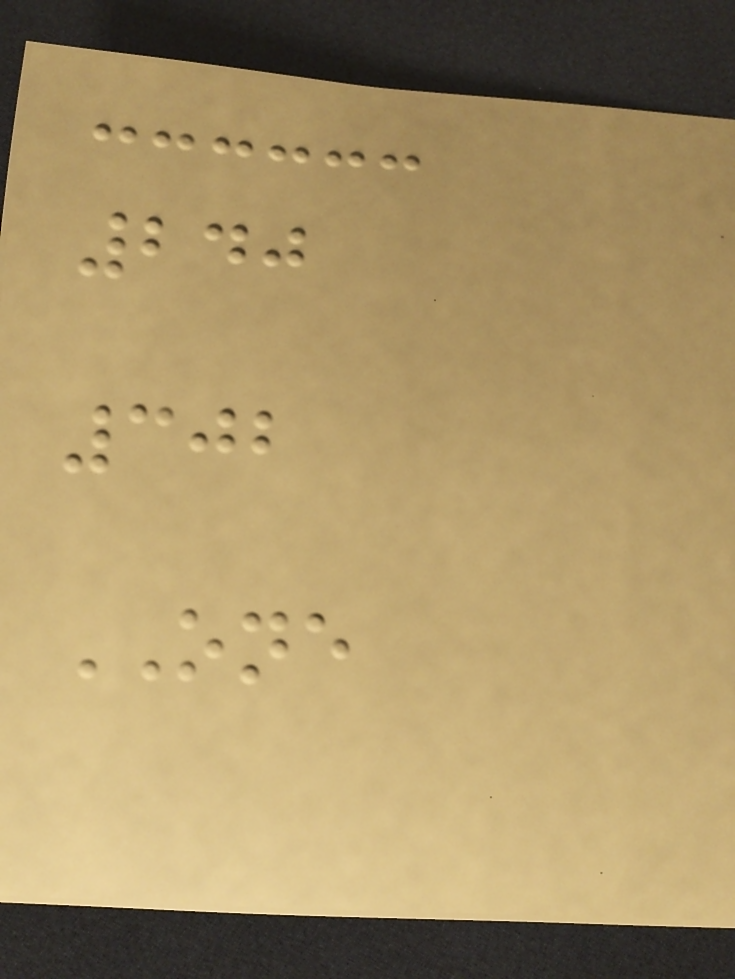240
302
ONE
